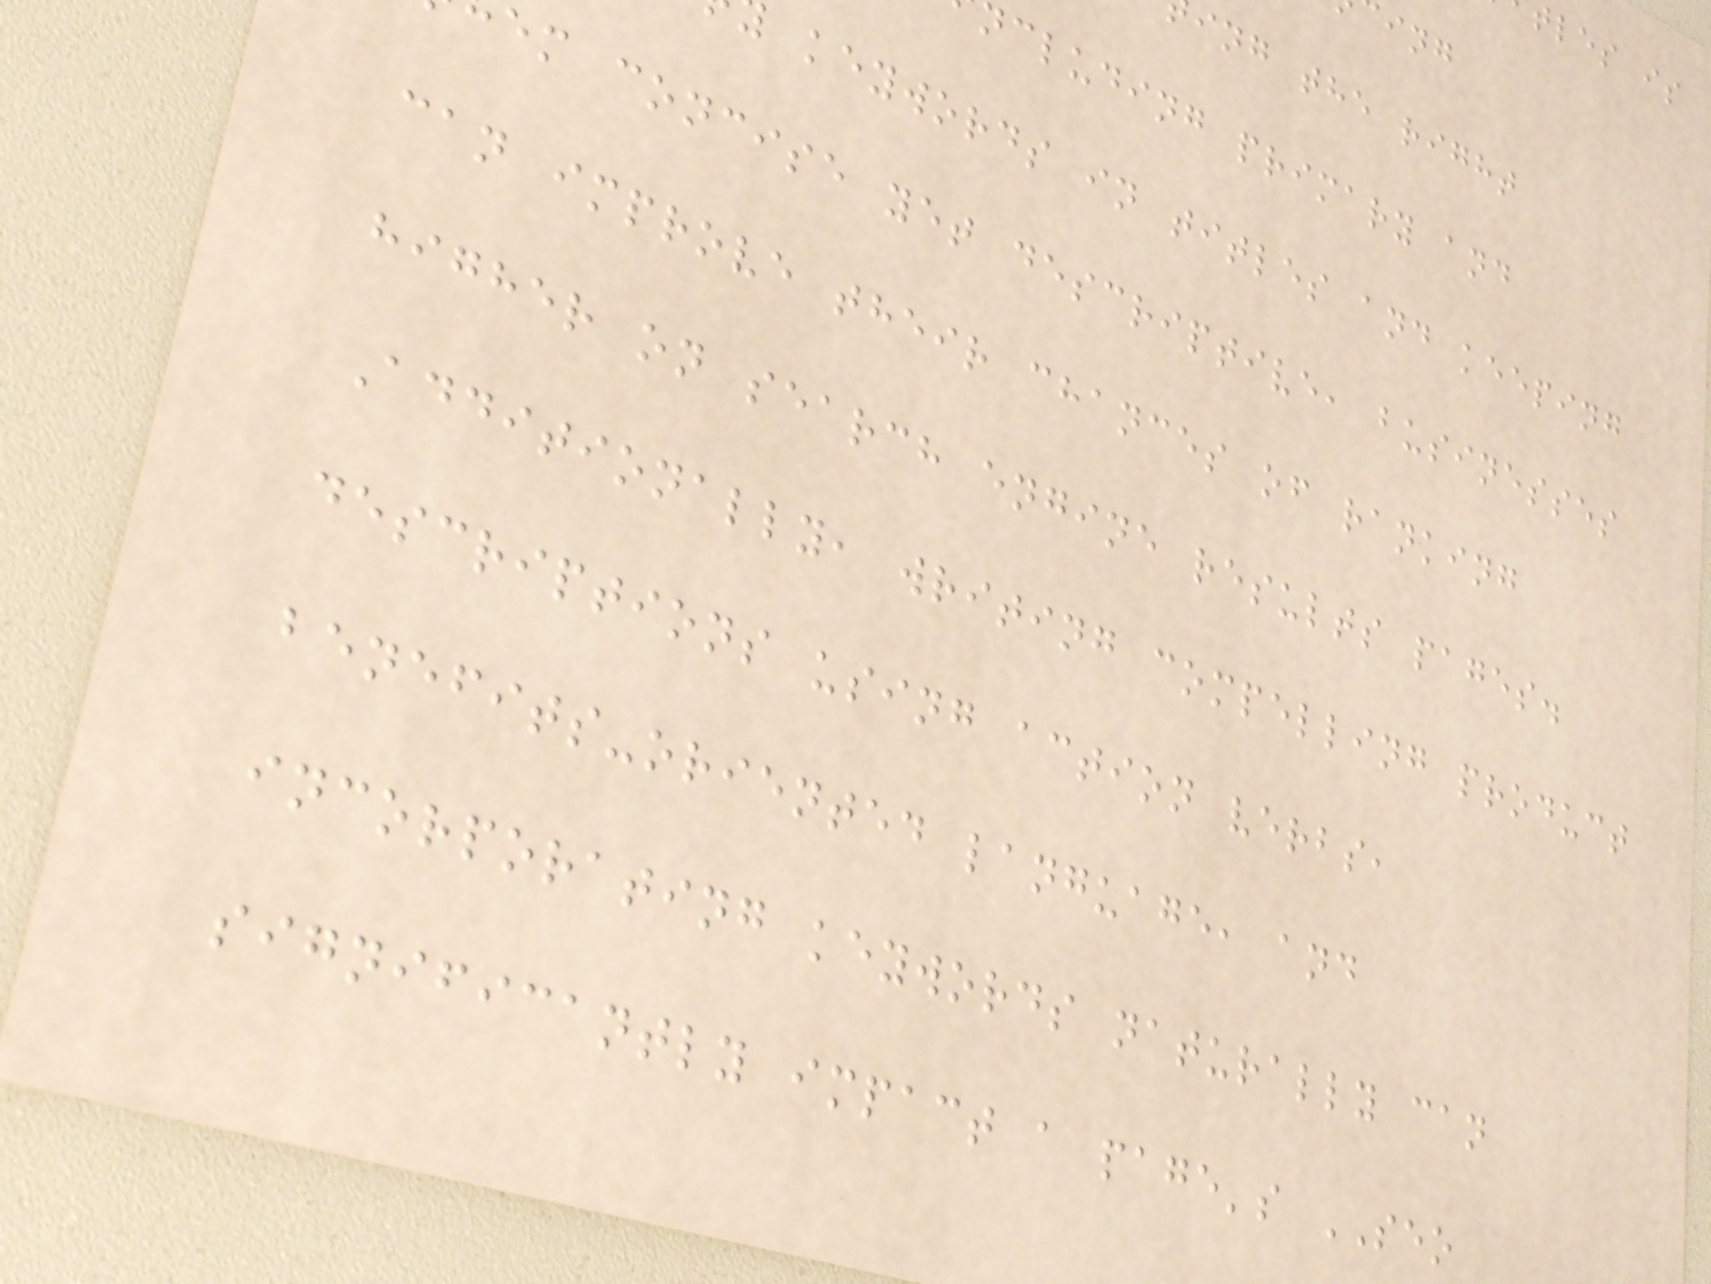ing the right
ncluding primary and
keywords in titles and keeping
em concise yet descriptive, businesses
can improve their chances of ranking
higher on search engine results pages.
Additionally, writing compelling product
descriptions using action verbs,
benefits-oriented language, and
incorporating keywords naturally can
significantly impact a page's SEO
